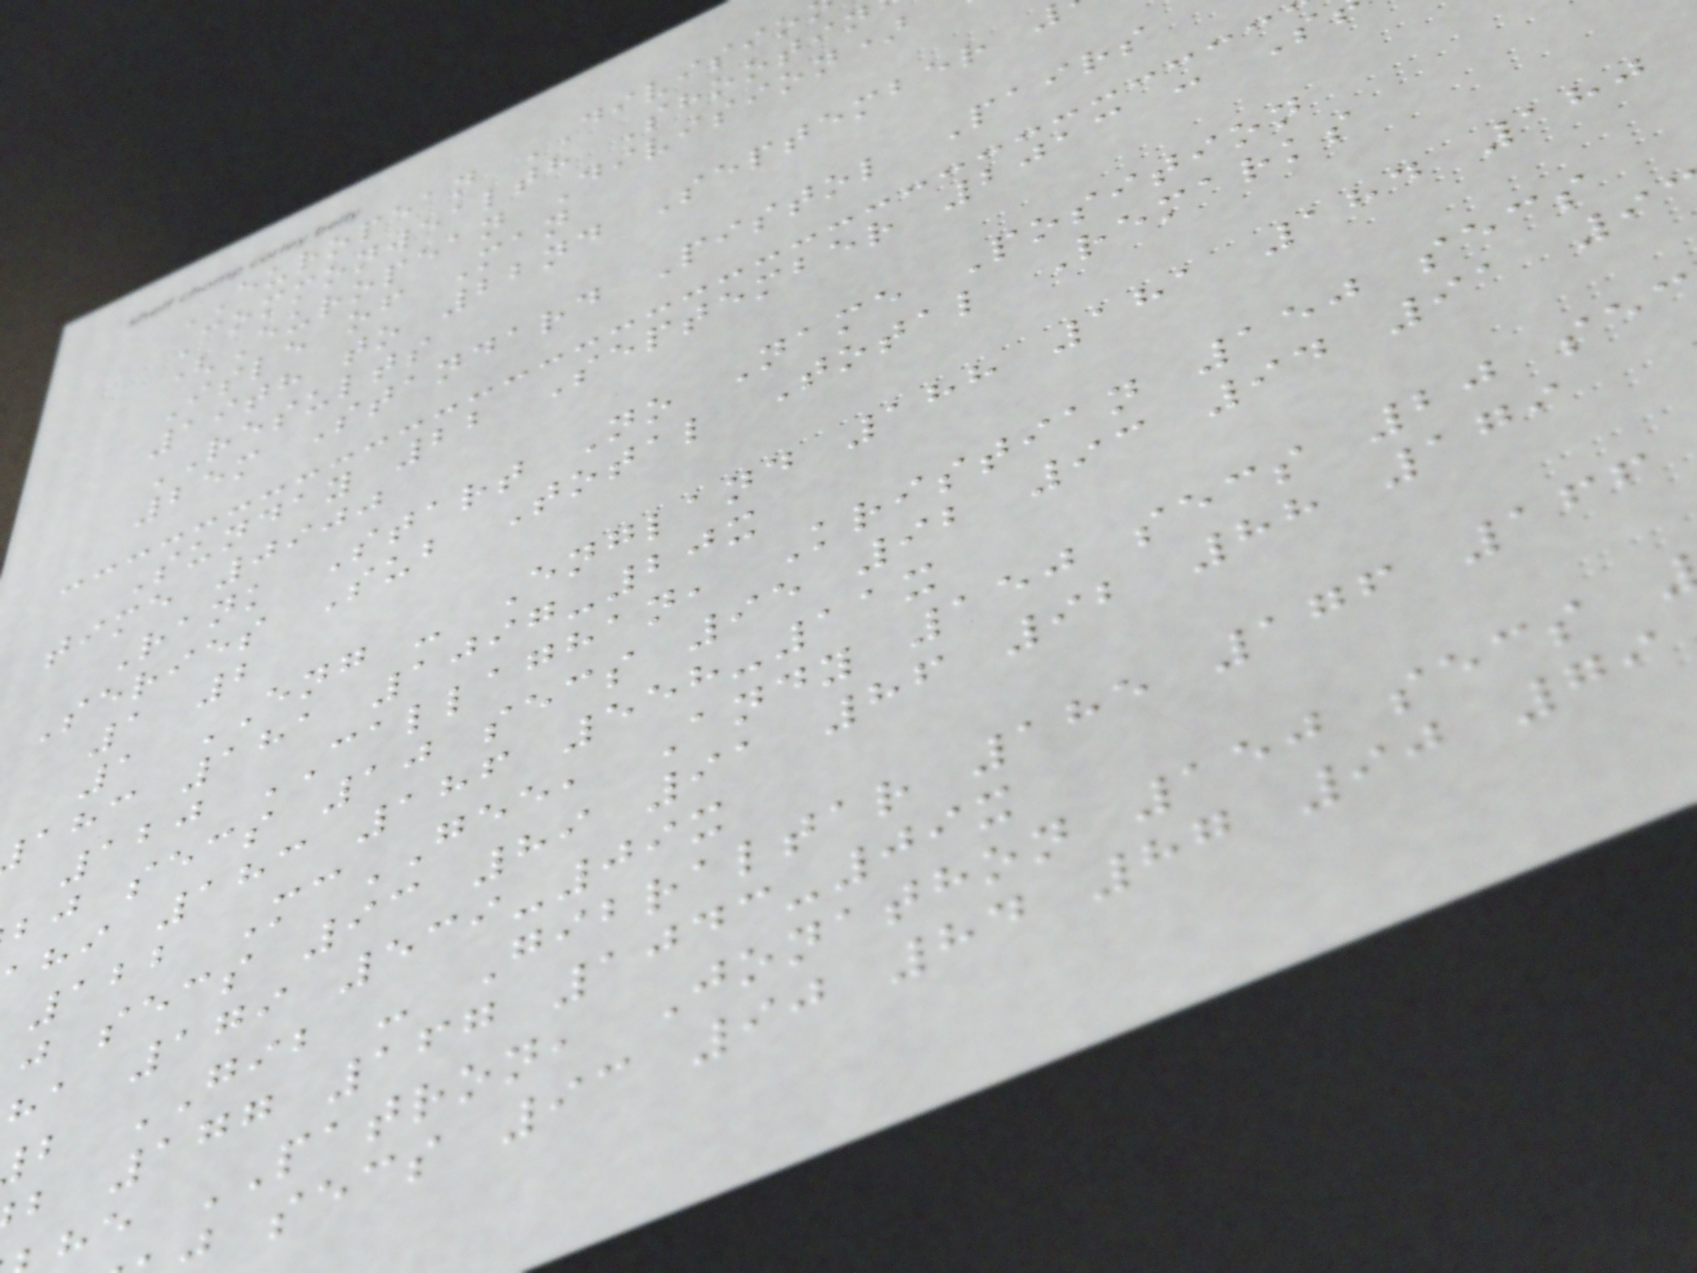EUROPEAN DIVISIO
Commonwealth Shootin
(European Division)
Isle of Man
19th to 22nd September
RESULTS
25m Standard Pistol Pairs
Sunday 22 September 2013 : S
time 0900
Rank Start No Name Position
Series Sub Total Total Remarks
1 2
1 ENG - England 188 181 184 180
ahc 181 1097-20x
120 CALLAGHAN, Kristian 150 secs
bj secs 10 secs 95 92 93 94 91 9
hi 183 186 558-11x
122 McGEE, Andy 150 secs 20 se
j secs 93 89 91 86 92 88 179
ha 179 539-09x
b GIB - Gibraltar 185 176 166
b 177 167 1043-09x
he PATRON, Jonathon 150 secs
secs 93 90 84 87 90 79
